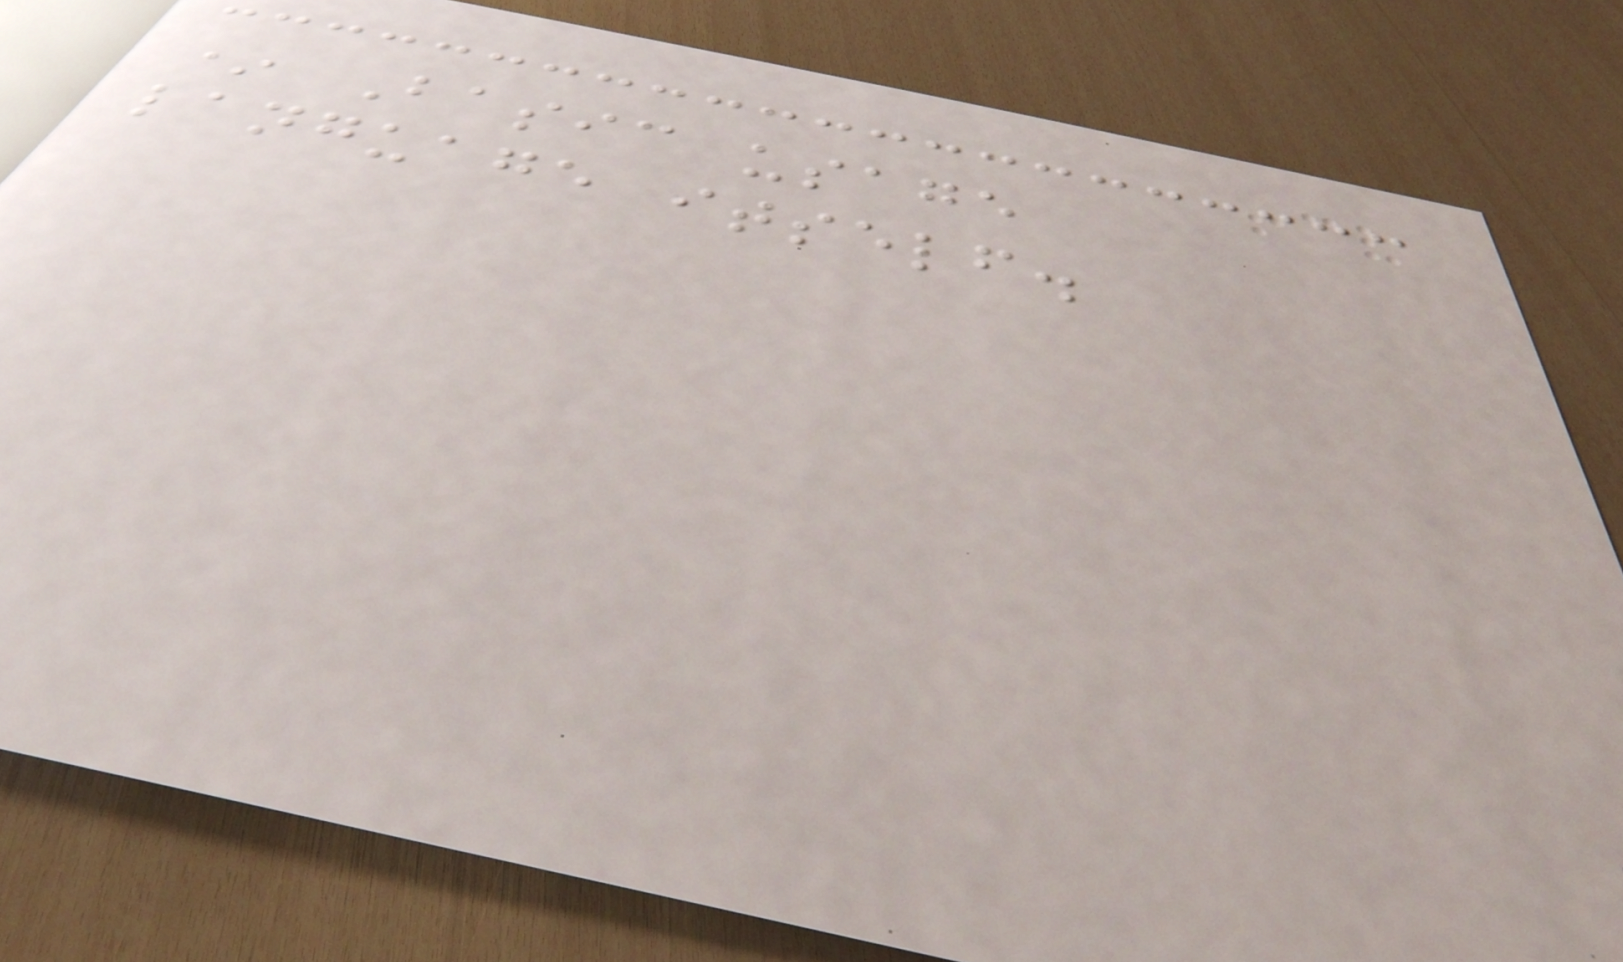* Basic usage
language itself.
